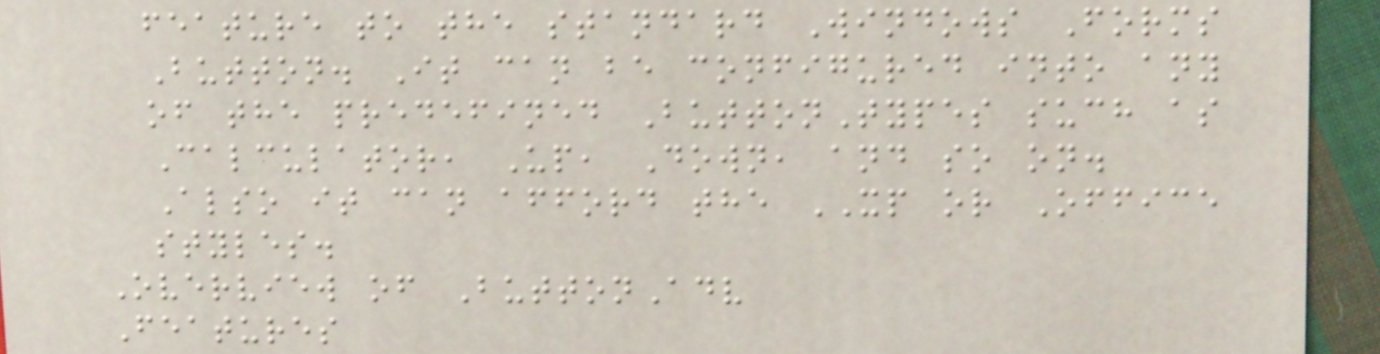feature to the standard Windows Forms
Button. It can be configured into any
of the predefined ButtonTypes such as
Calculator, Up, Down, and so on.
Also it can afford the XP or Office
styles.
Overview of ButtonAdv
Features
